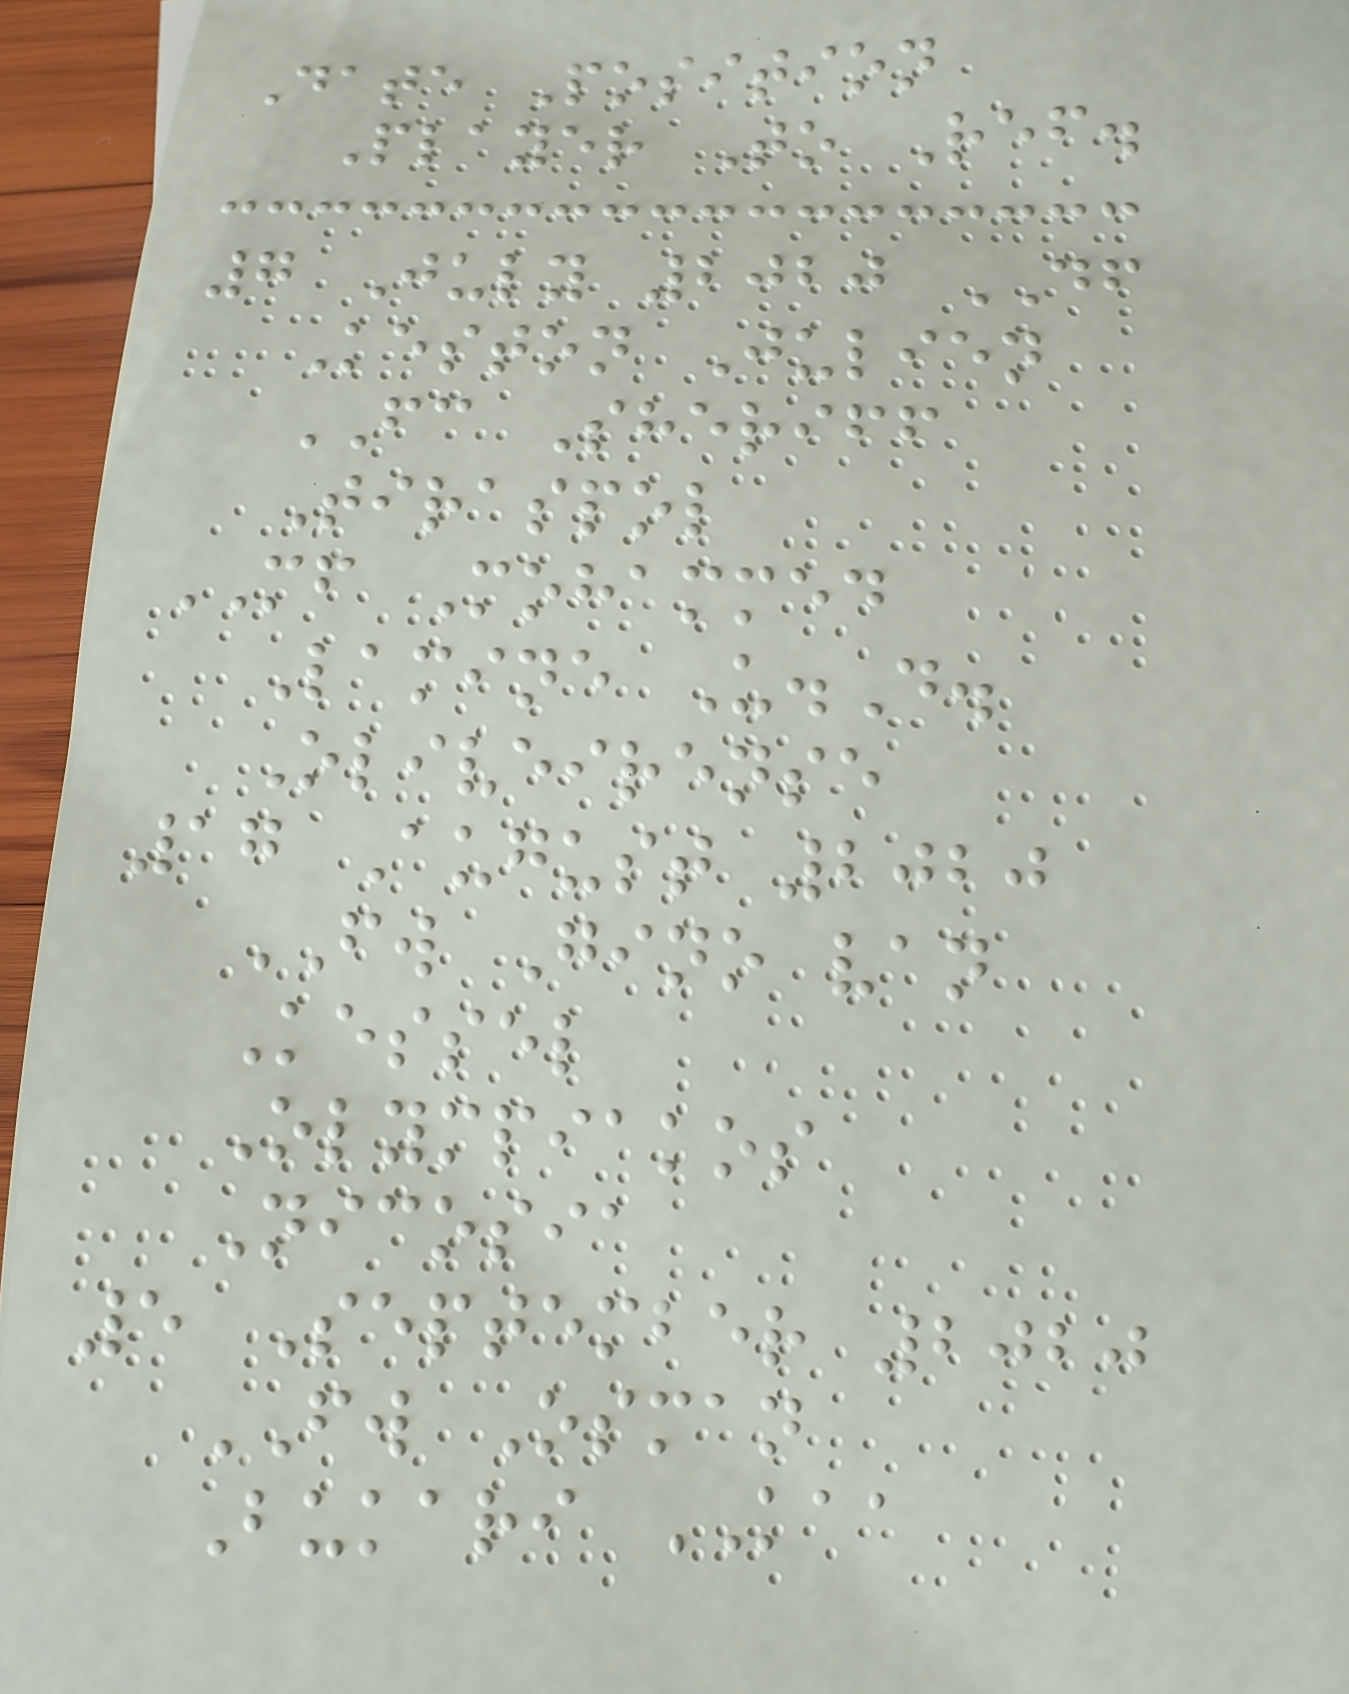Date Position
Player To Ref.
7 July 2020 DF
Keston Julien
FC Sheriff
Tiraspol
MF Mohammed
Lamine U.D.
Oliveirense
17 August 2020
FW Gino van
Kessel
Olympiakos
Nicosia
5 September 2020
FW Osman
Bukari KAA
